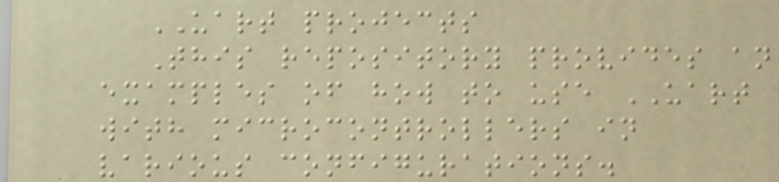UART projects
This repository provides an
examples of how to use UART
with microcontrollers in
various configurations.
